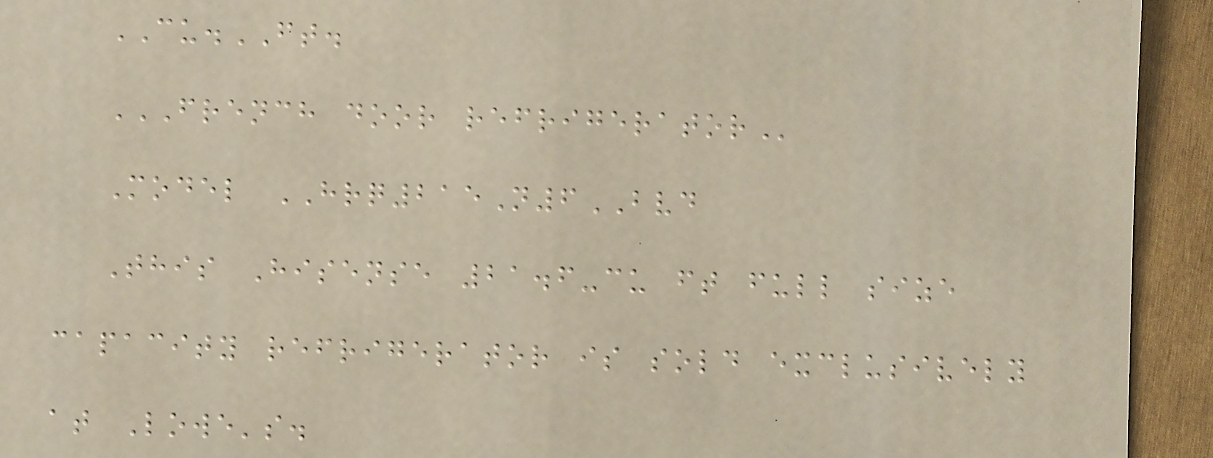CU.FT.
FRENCH DOOR REFRIGERATOR
Model HRQ215N6BVD
This Hisense 21.6-cu ft full size
capacity refrigerator is sold exclusively
at Lowe's.
